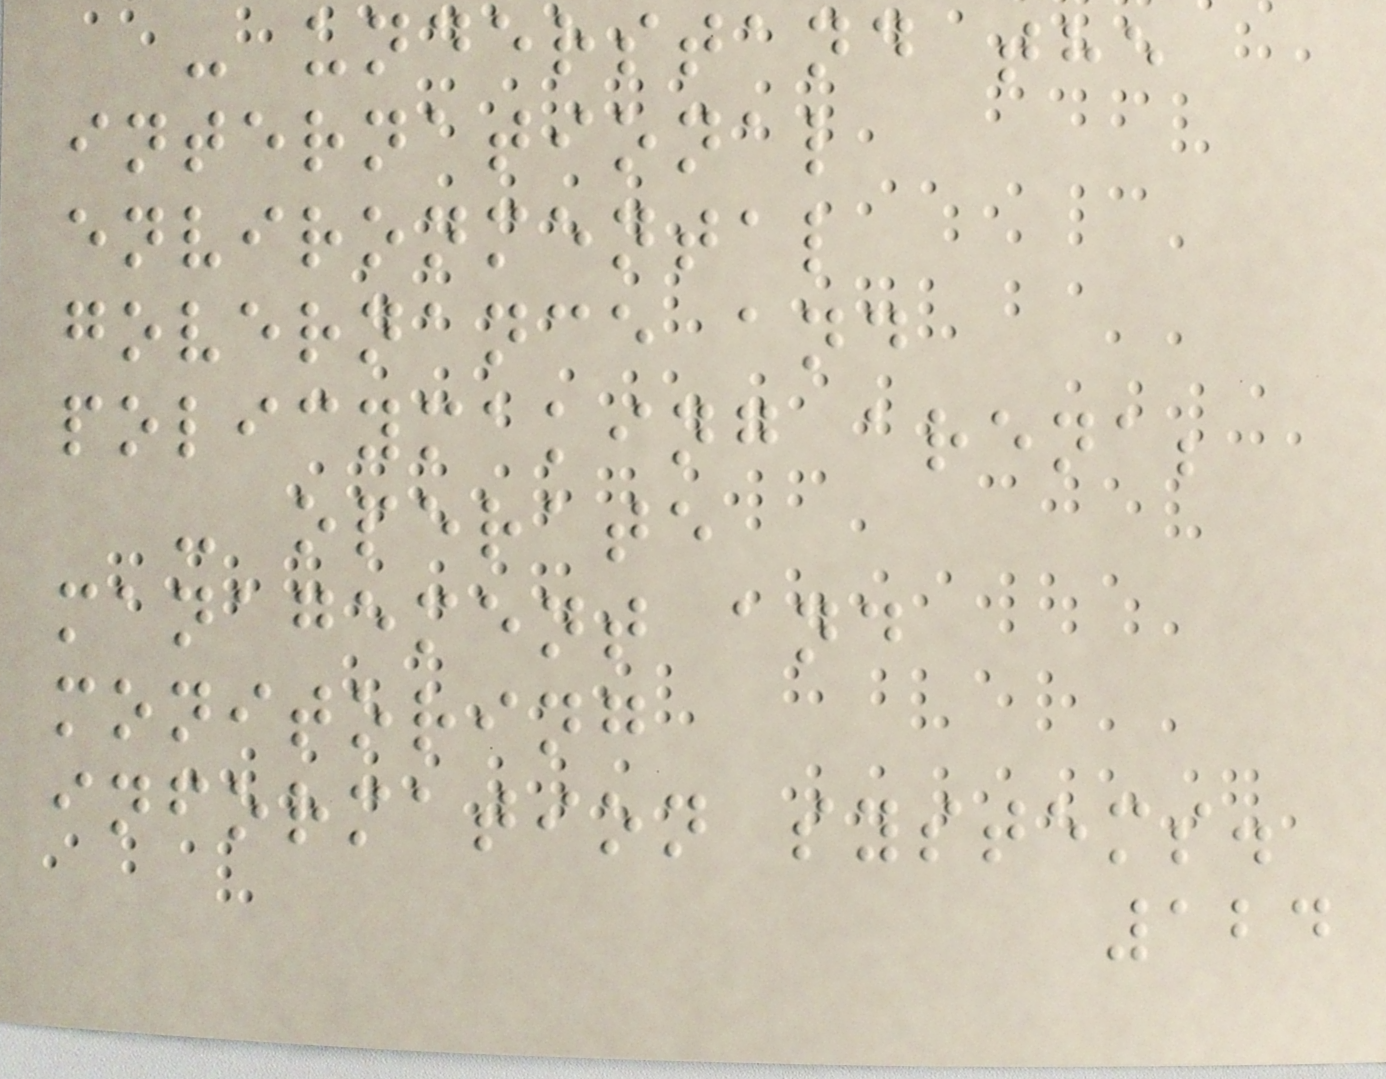- understand the
international
environmental
governance and
policymaking arena;
- operate
management and
monitoring
information systems.
124
